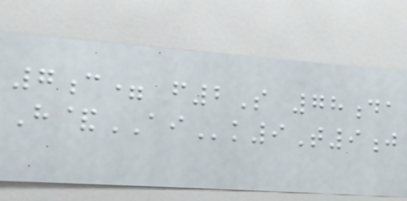7c= f2S 78da
H&AIk9T9j
